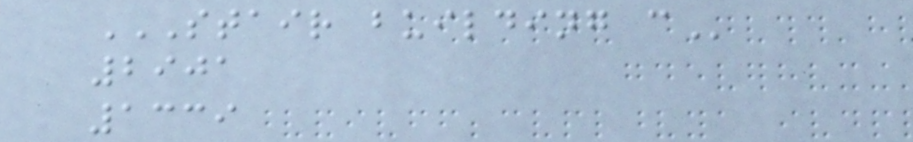STAIR BUILDING C
2901
1339
